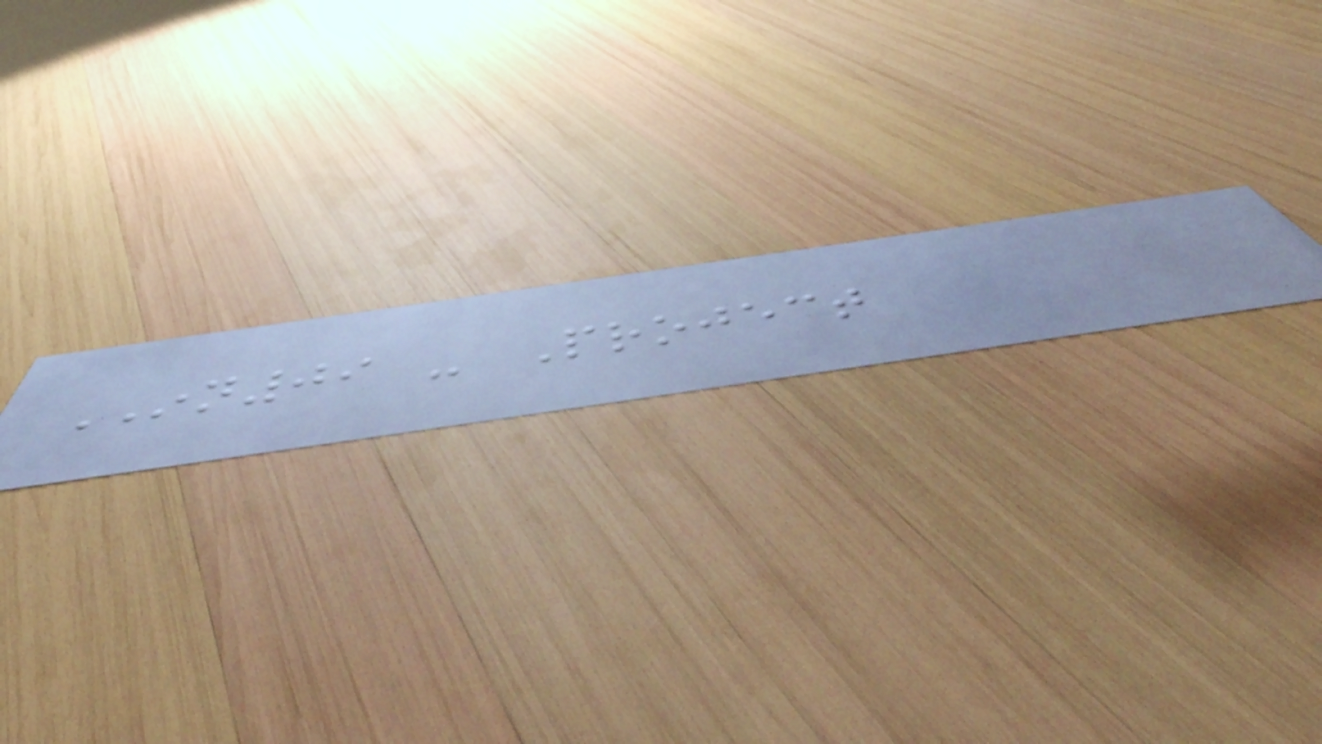INN09 - Project
